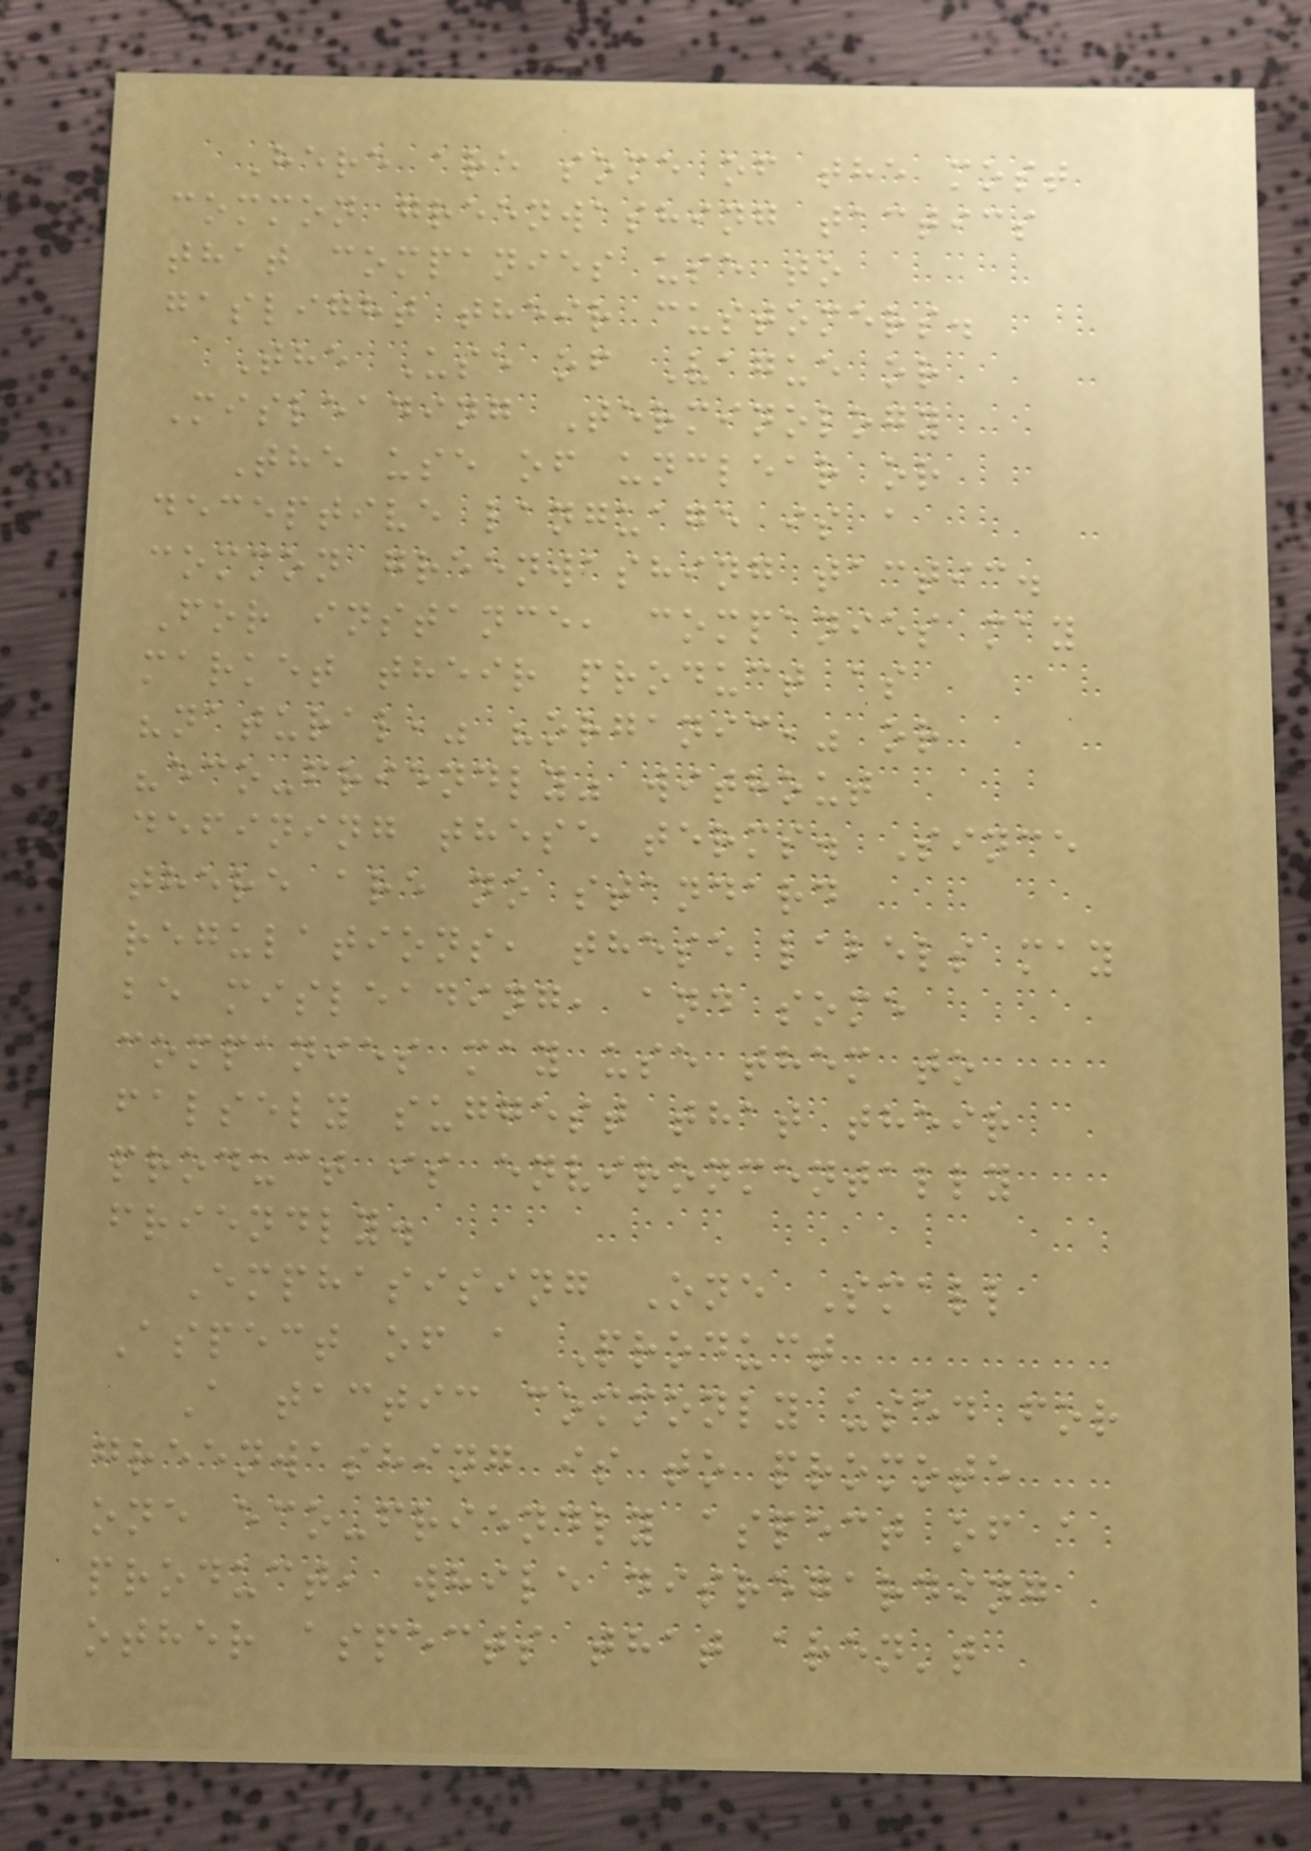Here are some of the most
common greenwashing tactics
that companies use to
gaslight their customers.
The Use of Vague or
Misleading Terminology
The use of unclear or
deceptive language is a
common greenwashing tactic.
For instance, companies may
market their product as
"natural," "organic," or
"eco-friendly" without
defining these terms. Since
there are no standard
regulations, these labels may
be misleading, and some
companies may use them to
falsely suggest that their
product is environmentally
friendly.
Emphasising One Small
Aspect of a Product
A tactic commonly used for
greenwashing is to promote
one eco-friendly aspect of a
product, while disregarding
other aspects that aren't
